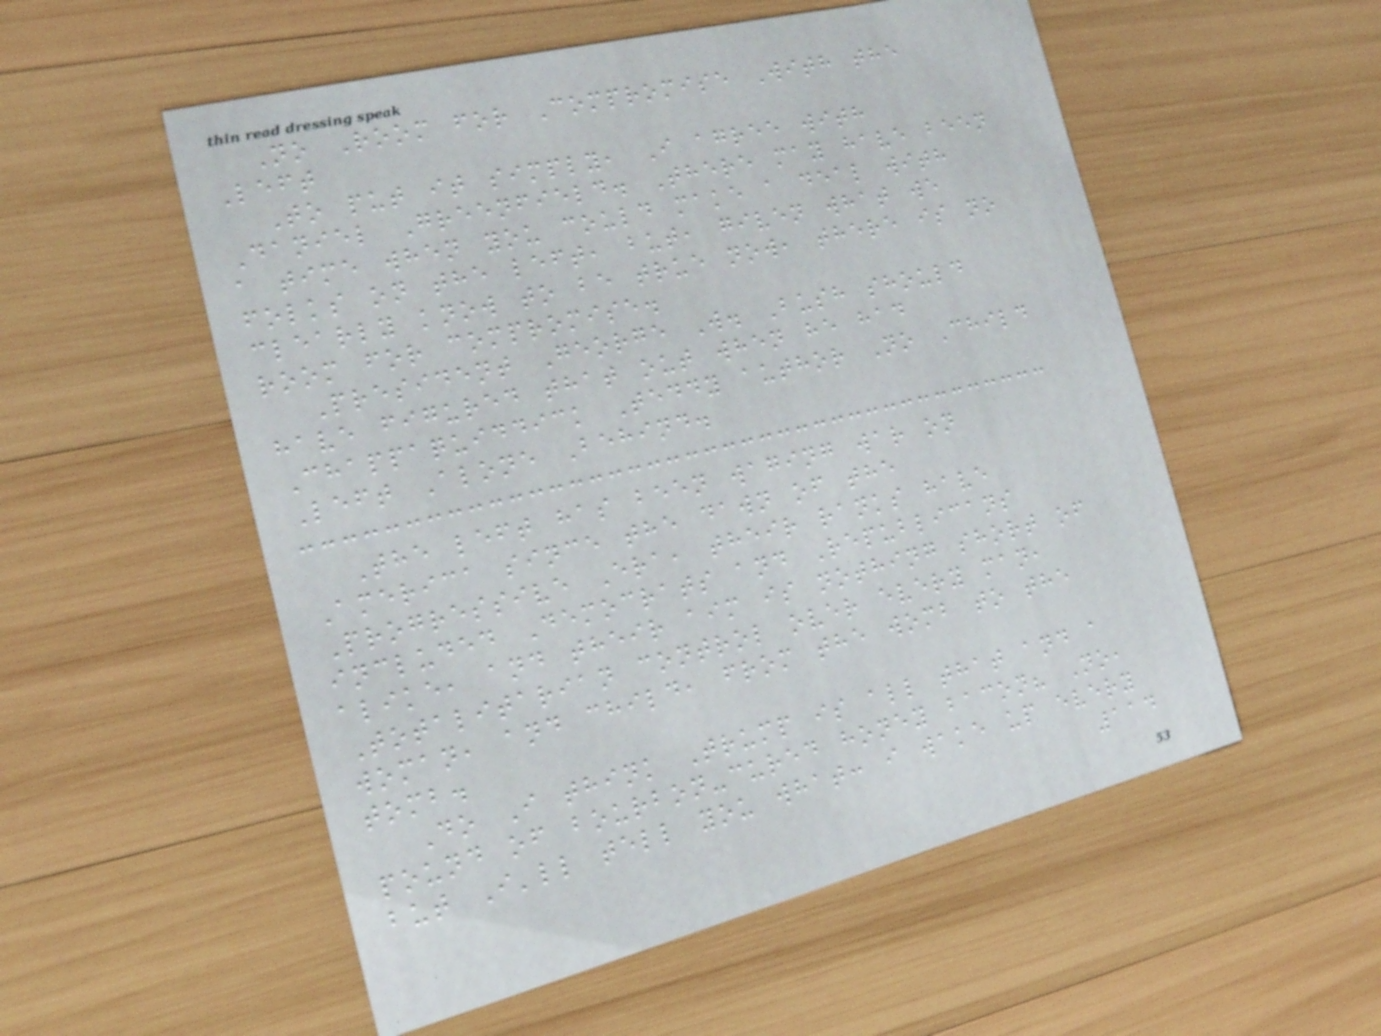No Room for Compromise With the
Left
To put it simply, I agree with
Daniel Greenfield. There may have been
a time when you could make a deal with
folks on the left, but, given what we
clearly know to be true now, there is no
room for compromise.
President George W. Bush should
have figured that out when he had
Chappaquiddick Teddy author No Child
Left Alone Behind.
The left has been waging war on
America since the dawn of the
Progressive Era, their ranks have
included Democrats and Republicans
alike, and their aim is nothing short of
Totalitarian control over every man,
woman, and child, from the womb to the
tomb.
Do I think Trump is all that and a
pound of bourbon-cured honey bacon? No,
but I'll tell you what: i wake up every
114
